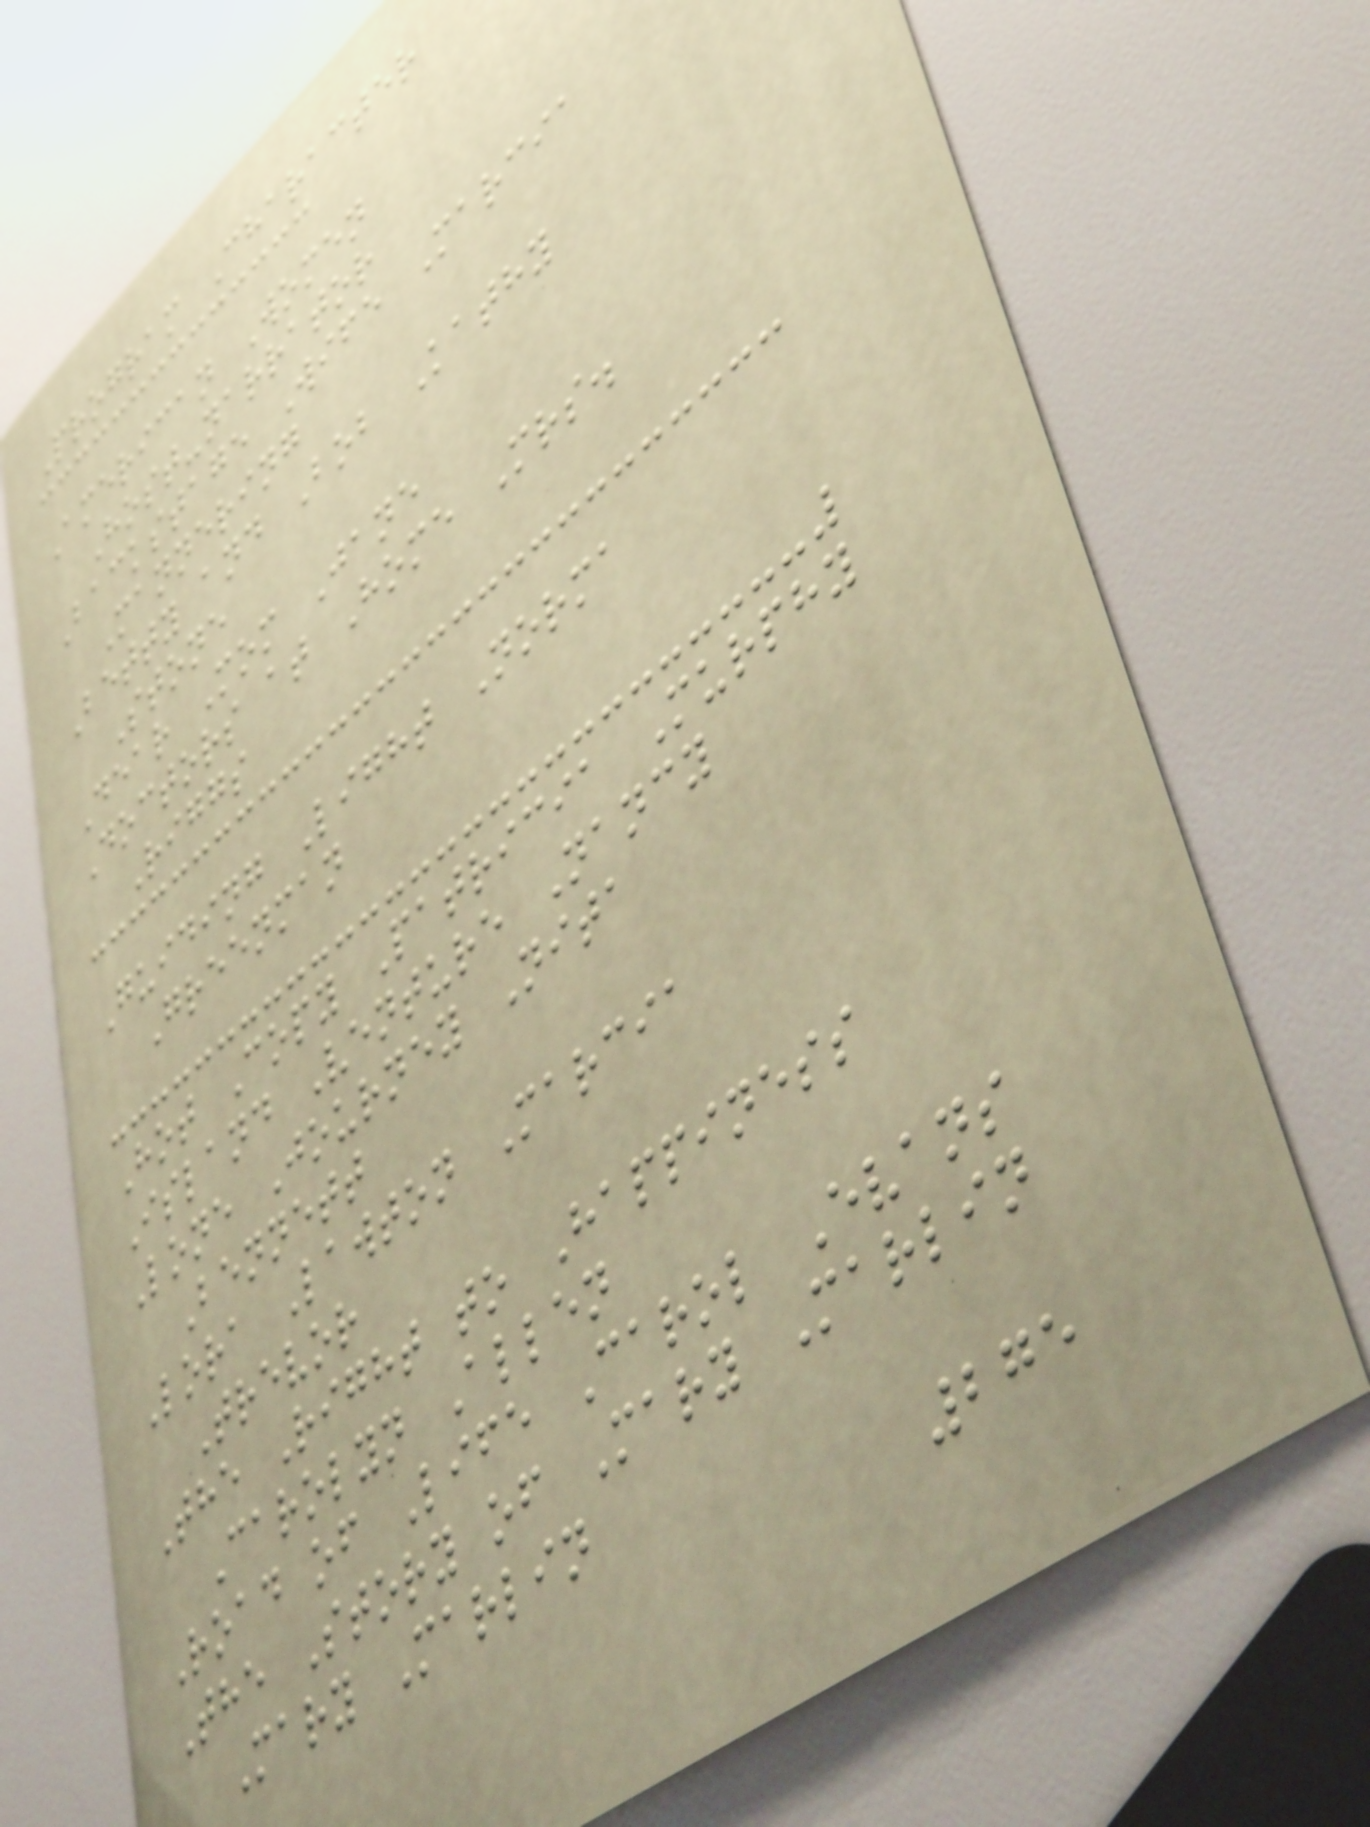Program Character
American Women
Host-narrator
Backstage Wife Marcia
Mannering
Betty and Bob Kathy
Stone
Dear Mom Jane
Doctors at Home Mrs.
Riggs
Guiding Light Norma
Greenman
Hot Copy Patricia Murphy
Island Venture Nancy
Lone Journey Nita
Bennett
Lora Lawton Marcia
Trevor
The Right to Happiness
Carolyn Allen
Road of Life Carol Evans
The Story of Mary Marlin
Mary Marlin
275
